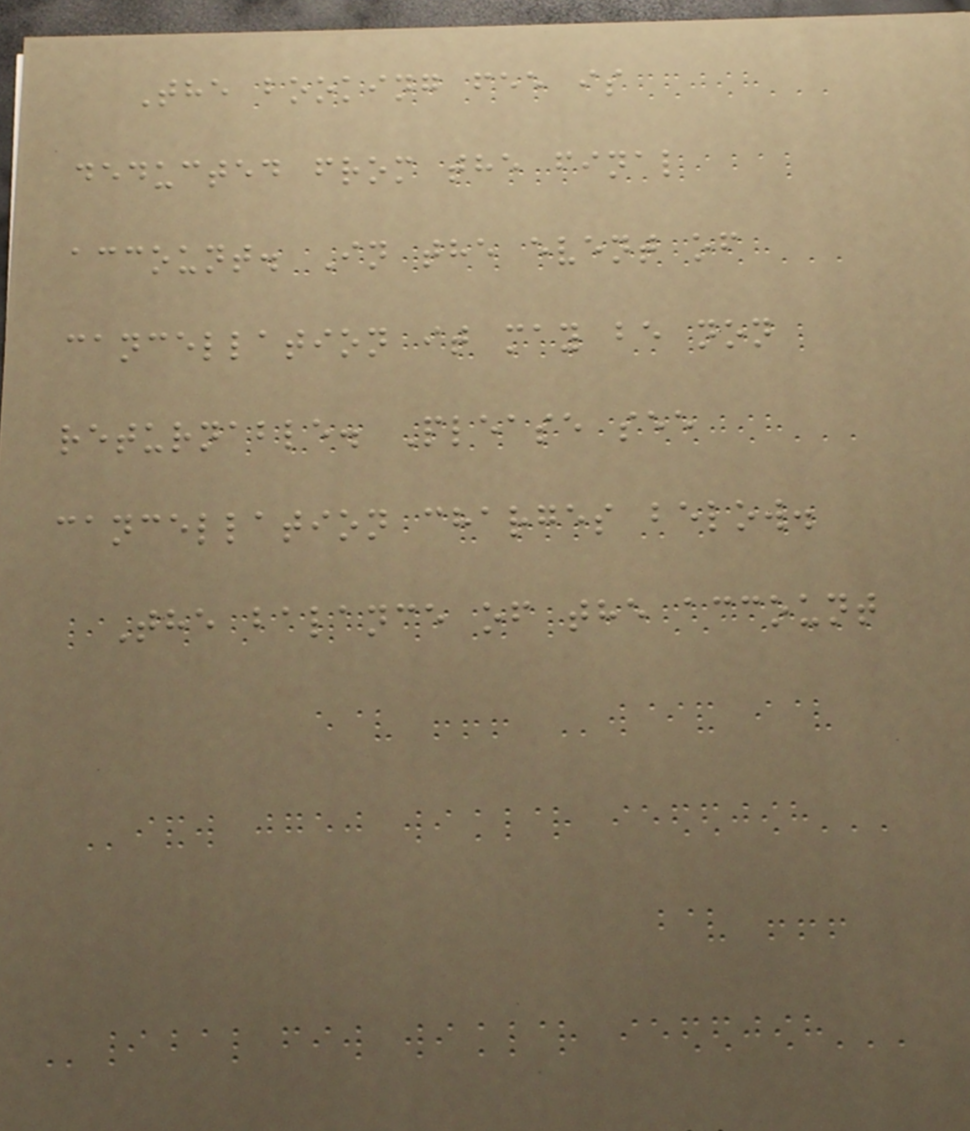The booking fee is
deducted from the final
account. In the event of
cancellation it may be non
returnable. Please see
cancellation charges below.
The balance of the account
